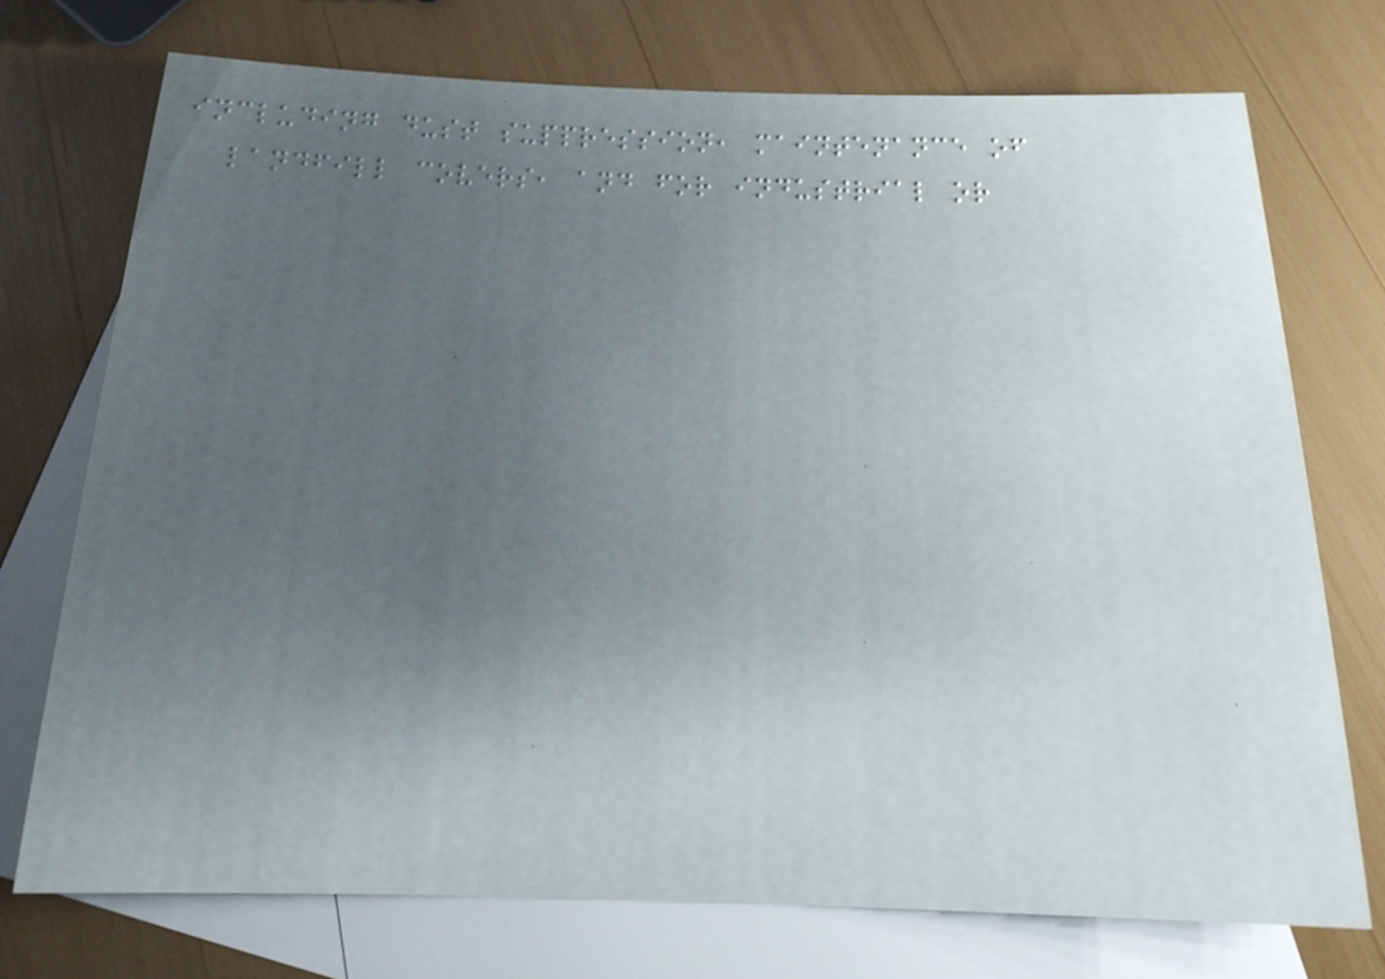including dust suppression, maintenance of
landfill covers, and for industrial or
